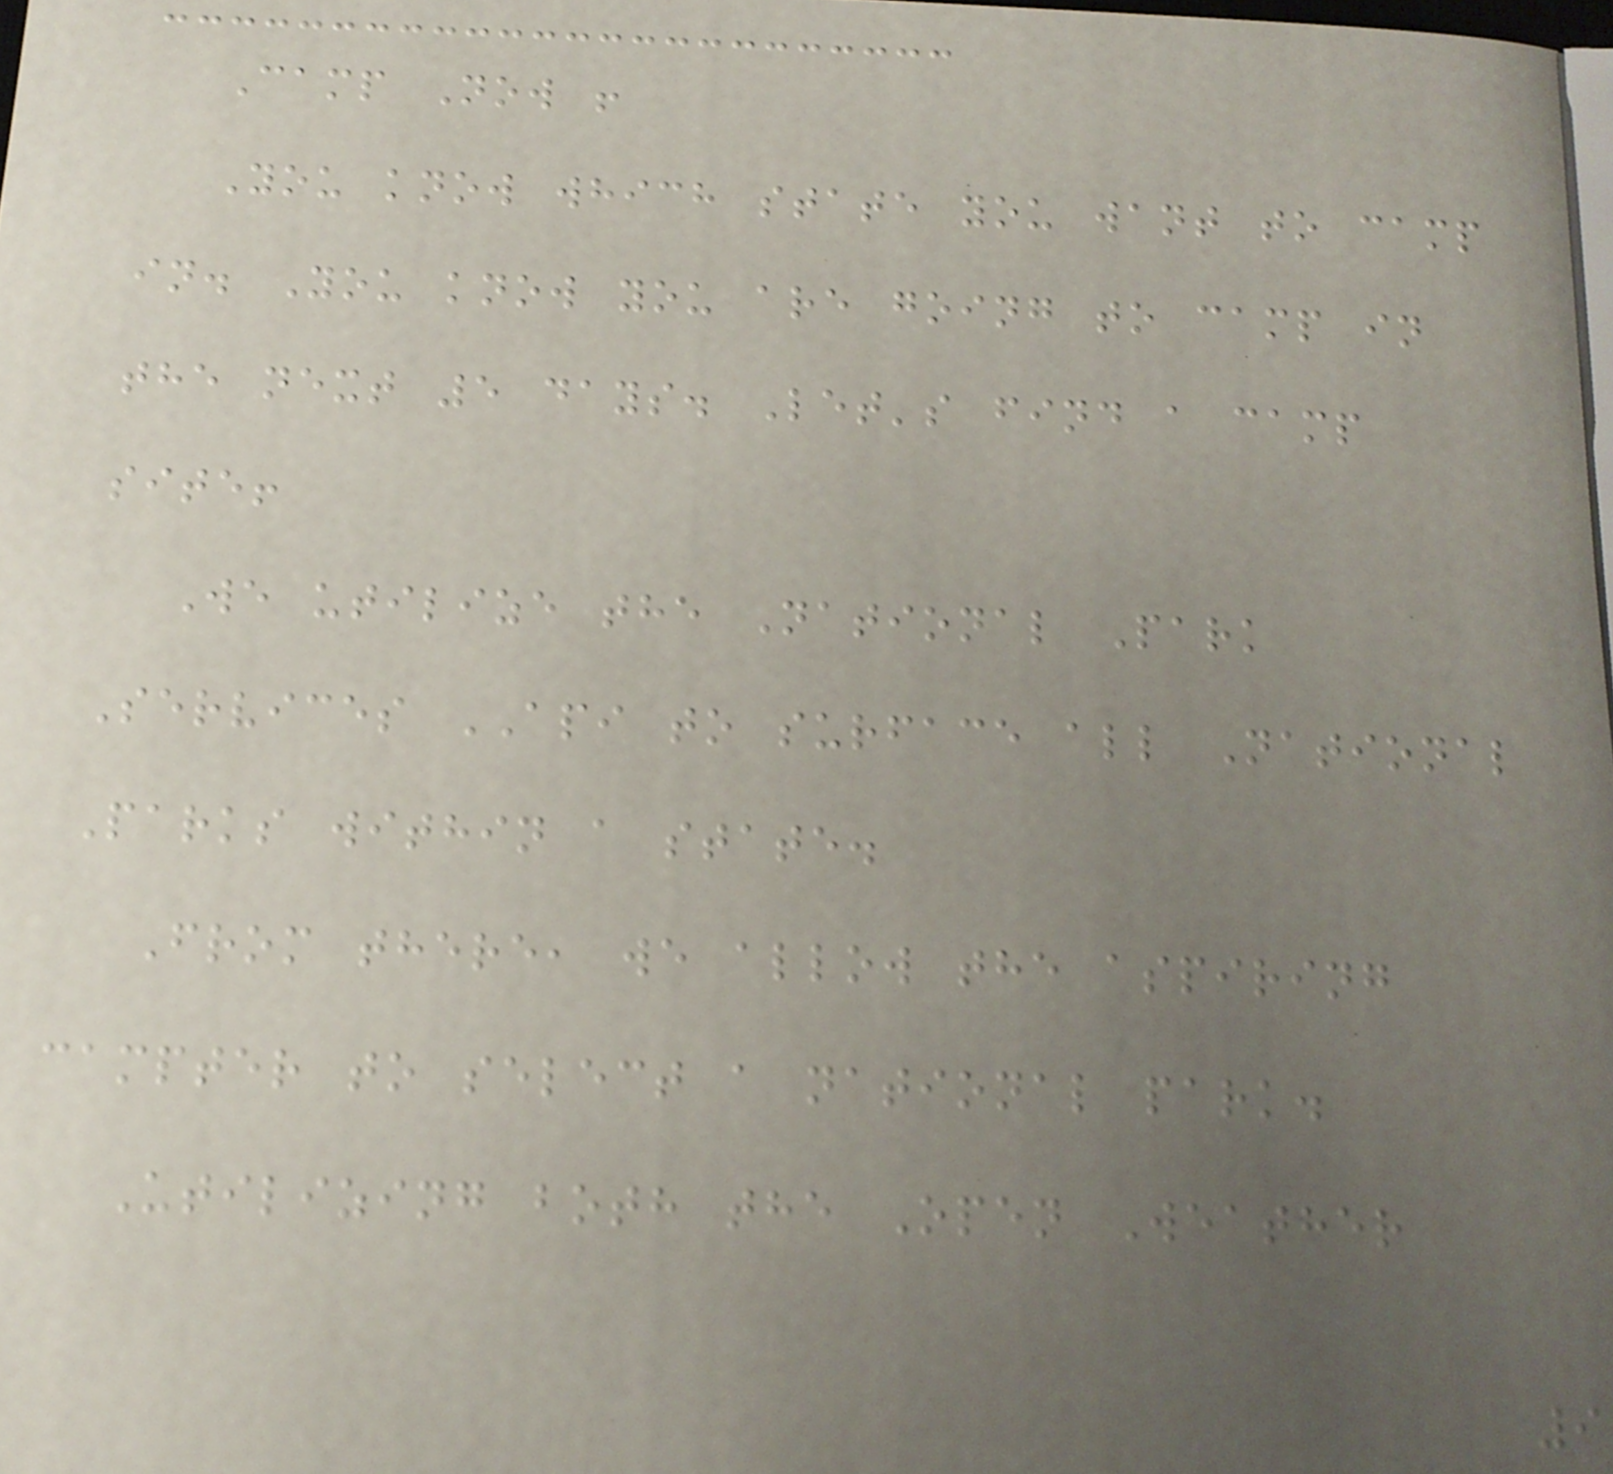Camp Now !
You know which state you want to camp
in. You know you are going to camp in
the next 5 days. Let's find a camp
site!
We utilize the National Park
Services API to surface all National
Parks within a state.
From there, we allow the aspiring
campter to select a national park.
Utilizing both the Open Weather
9
